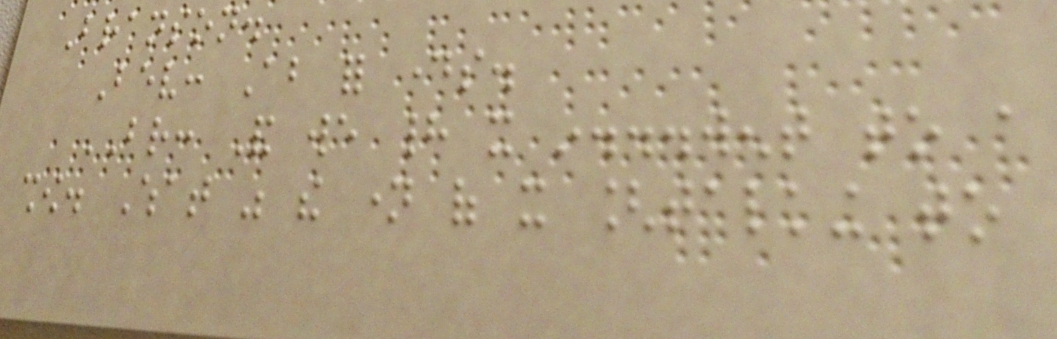Branson.
Bev: About for days.
BR: And we had it in...went to a
show. What was the name of it [talking to
